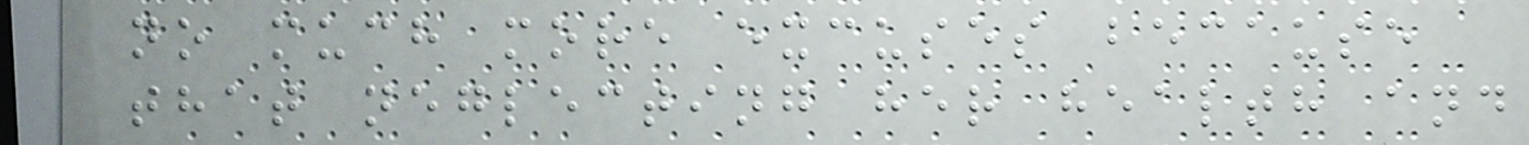no much more excuses because
that neglecting her health and
